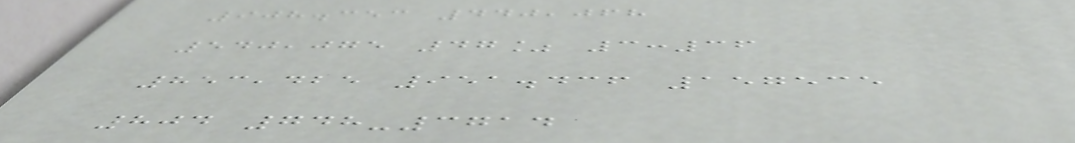908.353 440,068
540,075 47% 3:36
853,425 951.436 157535
804 748-3714
